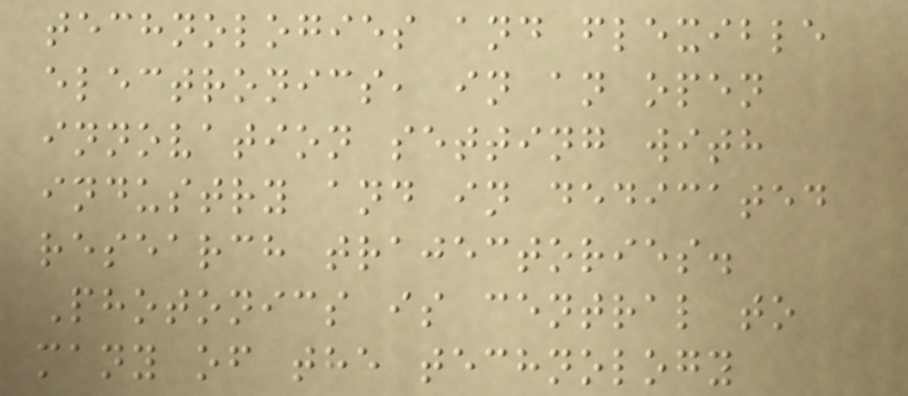technologies and flexible
electronics, in an open
innovation setting with
industry and in dedicated
research trajectories.
Photonics is central to
many of the technology
